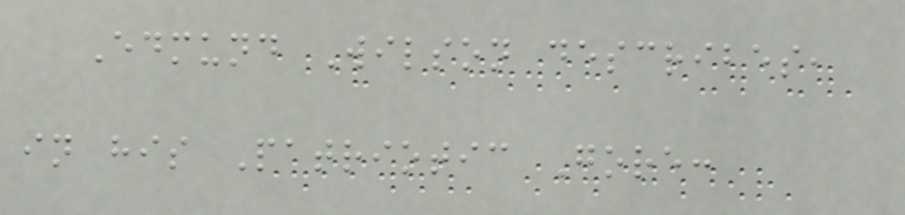Edmund Wilson describes,
in his Patriotic Gore:
